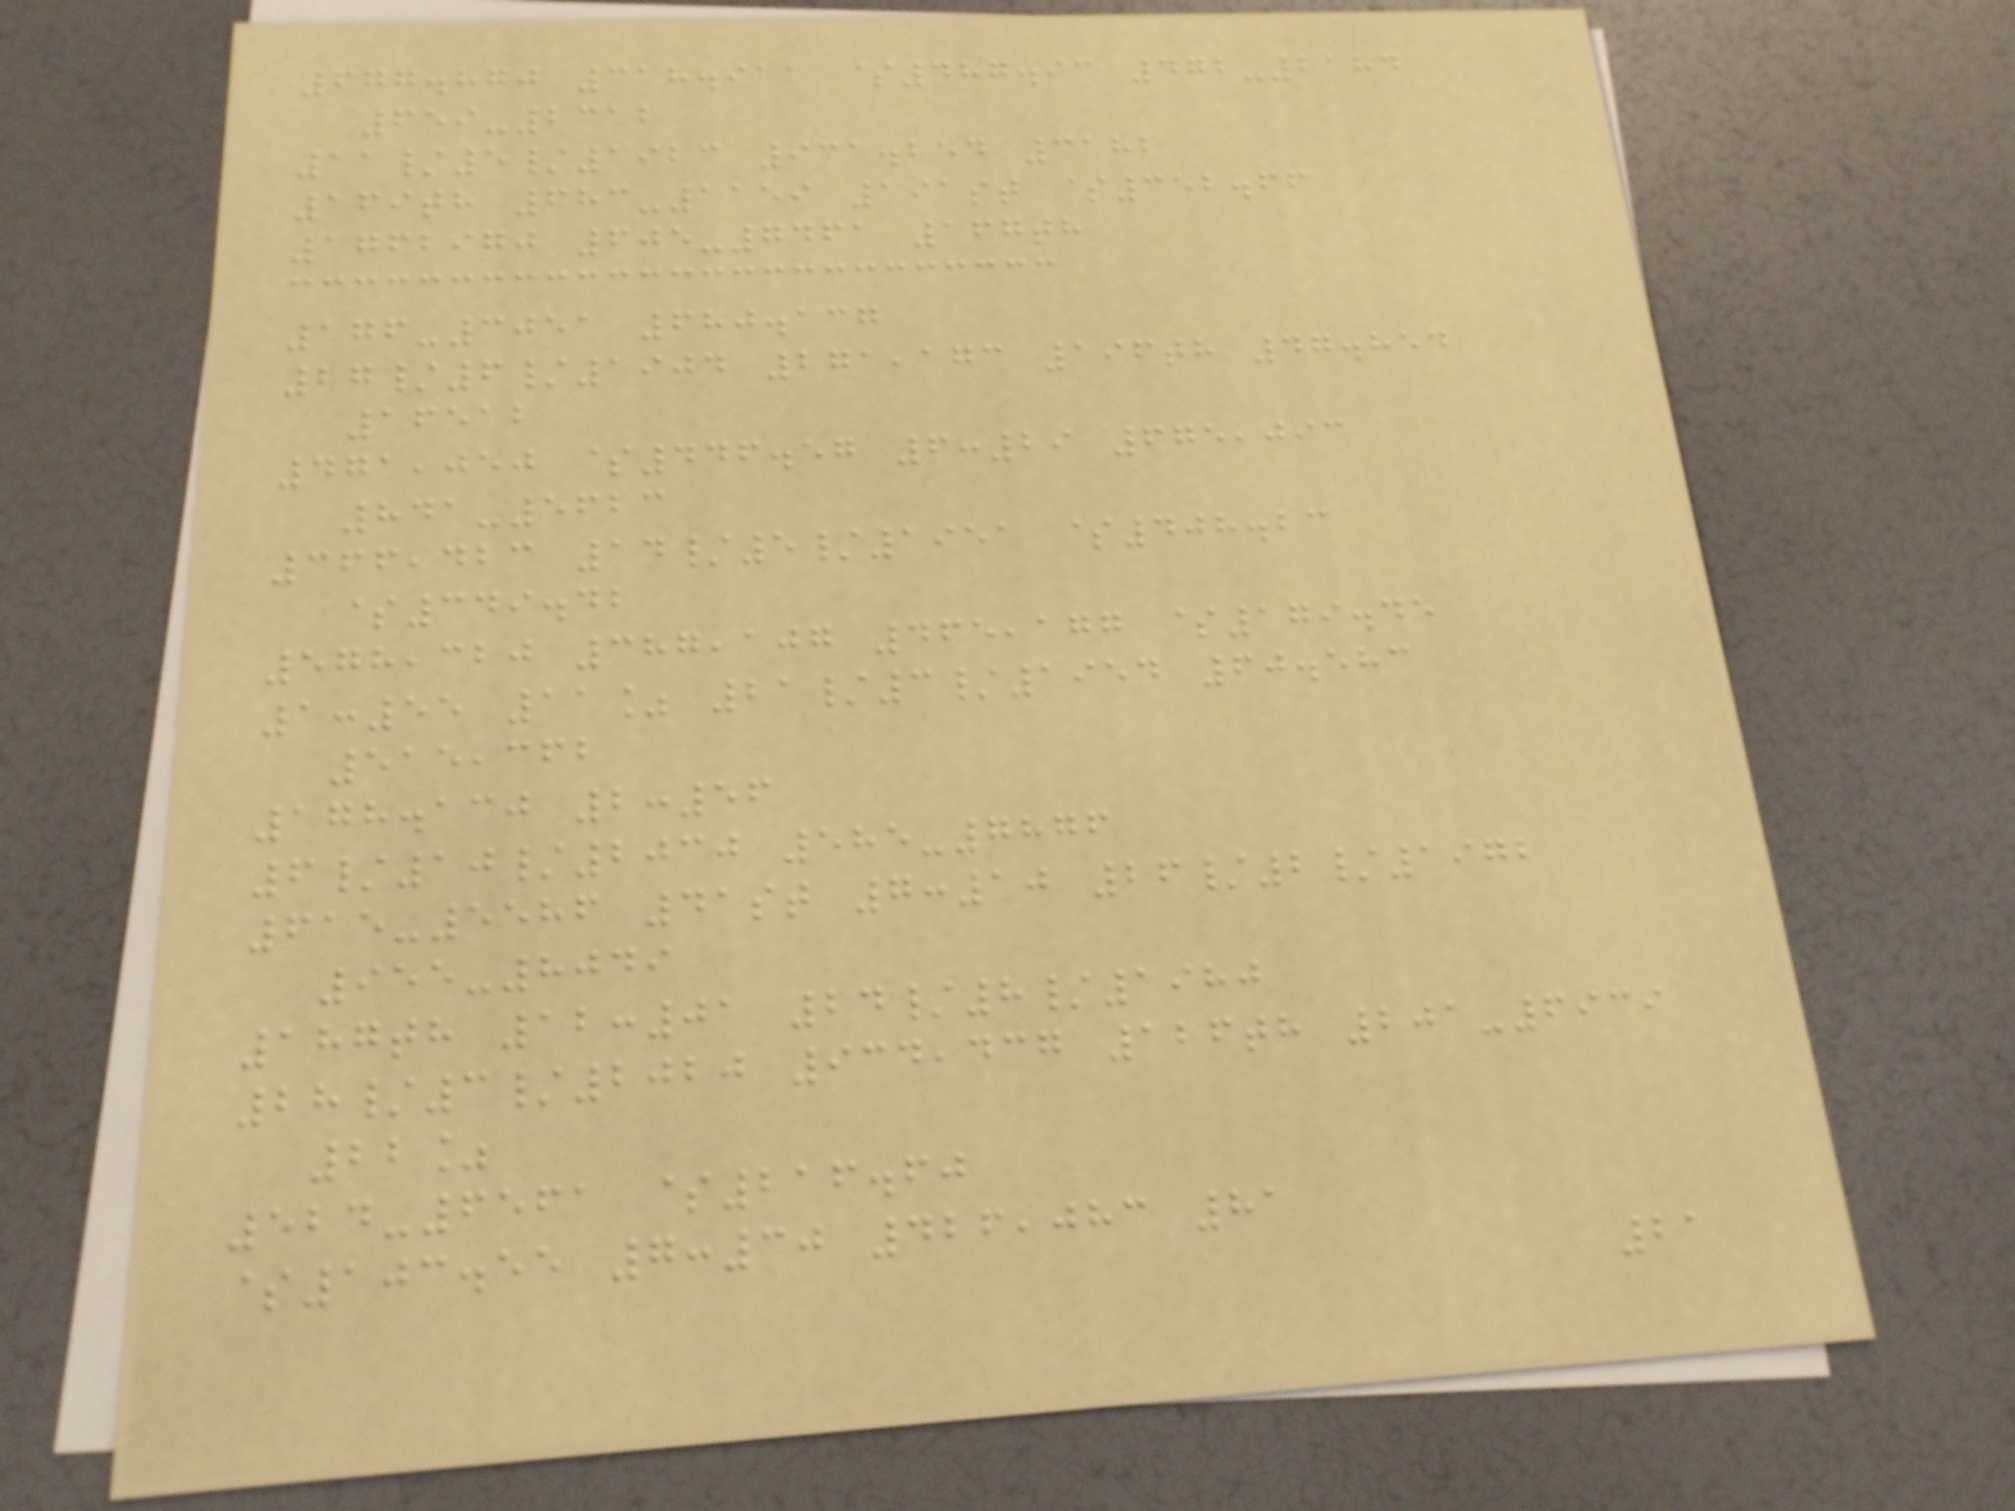677.870 318.911 $487.93 472-2184
659-2312
11/5/1923 931.254 3182
169th 683-1159 191st $352.66
1762970 605-7461 167th
176-3051 680.137
27/6/1904 271,173 196th 47.854
16512
471,050 $446.57 6:29 675,093
841-5623
366,423 14/5/1951 $408.23
$349.42
578,320 387,107 465,177 $179.45
1:55 11% 21/3/1954 60.583
515,362
178.130 2:56
6/10/2030 585-7876
615-5586 41st 7:10 26/2/1972
955-8049
187th 12:01 24/8/1980
28/3/2020 934,437 126th 201-6939
22%
524-6561 $216.60
$103.55 7:30 426,083 81
21
